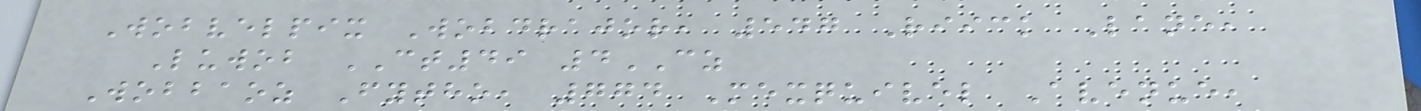Wobvelpix Wobdrajor, 547 Riick Lane,
Luwob CT49 4CZ
Wobbaoz Fytho, 774 Mexquivel Avenue,
